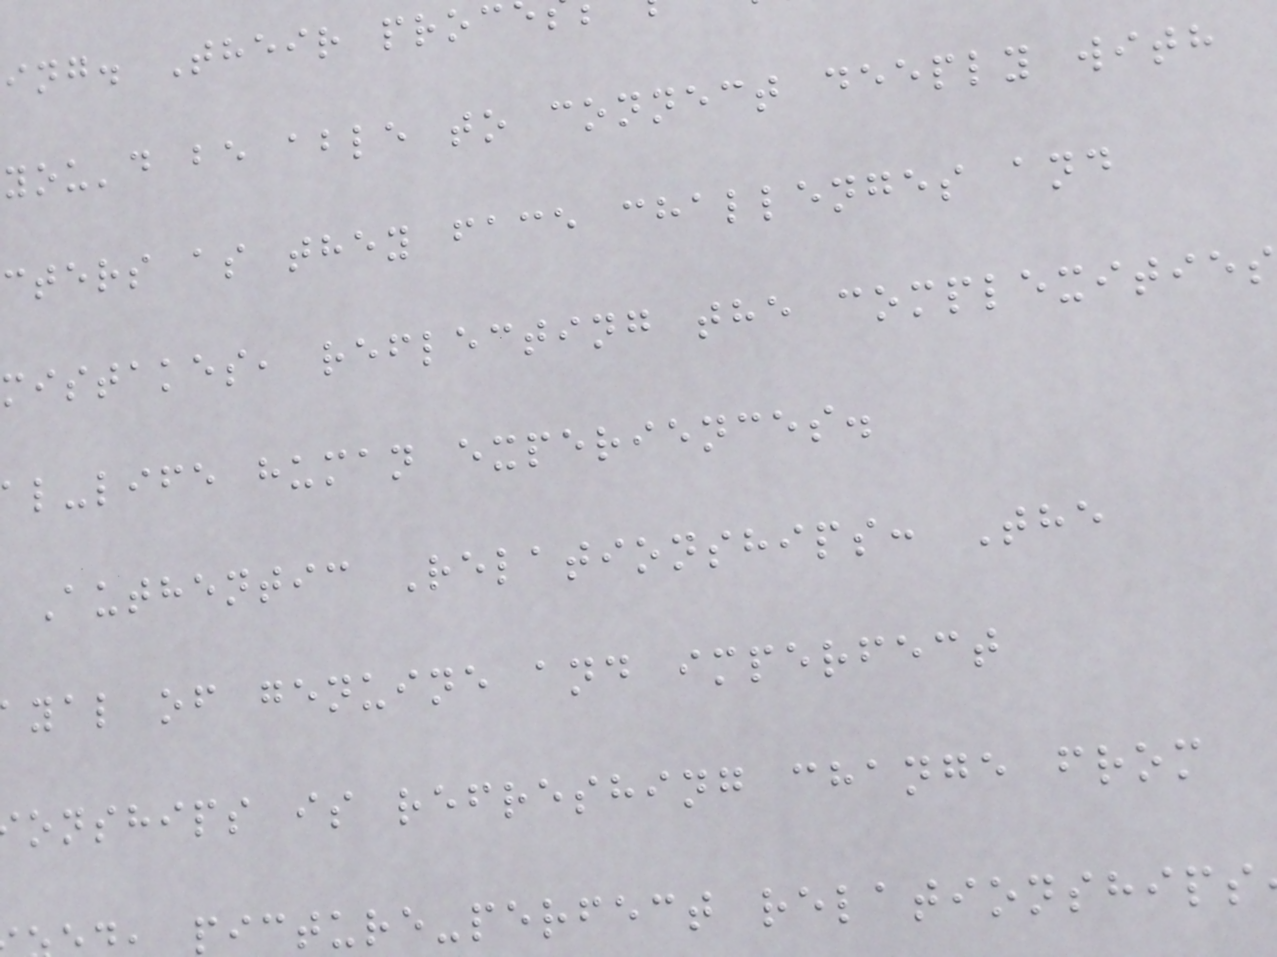ing. Their proc
you'd be able to connect deeply with
cters as they face challenges and
mistakes, reflecting the complexities
al-life human experiences.
Authentic Relationships: The
yal of genuine and imperfect
onships is refreshing change from
picture-perfect relationships
